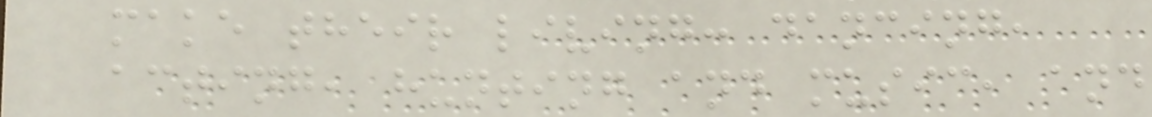make their living: dancing,
acting, hunting and music, and
